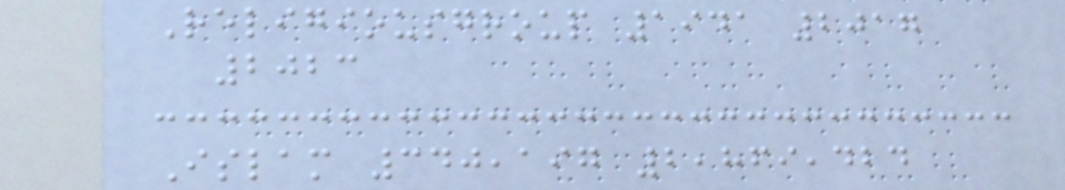Religiousgroup 1941 2017
2023
Islam 340,197 2,869,424
